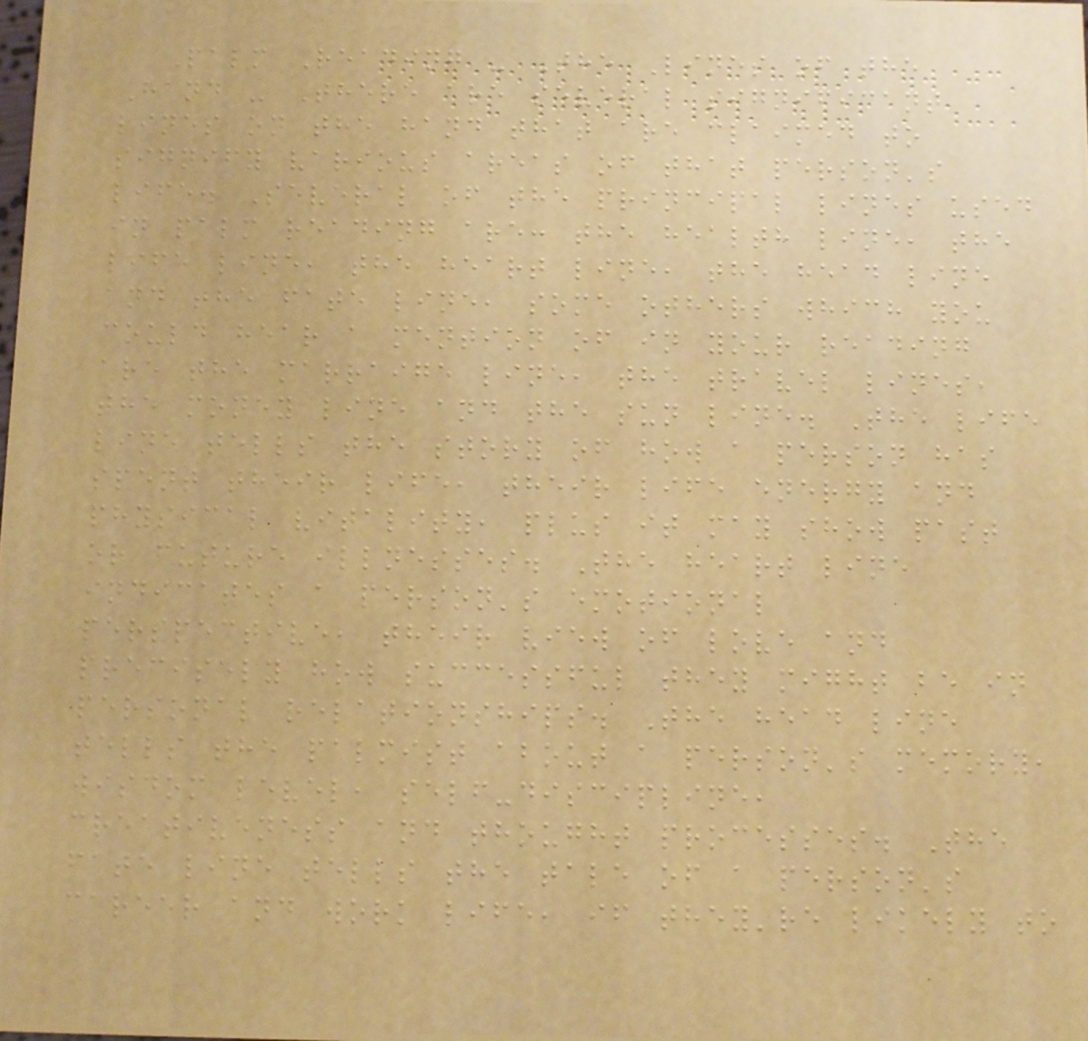Palm Reading - The Lines of the
Hand - There are several significant
lines on the hand that are claimed to
signify various areas of that person's
life. Several of the principal lines used
in palm reading are: the health line, the
life line, the heart line, the head line
and the fate line, some others which you
could hear a mention of in your reading
are the marraige line, the travel lines,
the money line and the sun line. The life
line tells the story of how a person has
spent their life, their life energy and
physical vitality, plus it may show past
or future illnesses. The heart line
indicates a person's emotional
perspective, their view of love and
precisely how successful they might be in
personal relationships. The head line
tells the palmist about a person's memory,
wisdom level, self-discipline,
creativeness and thought processes. The
fate line tells the tale of a person's
career and work life, if they're likely to
